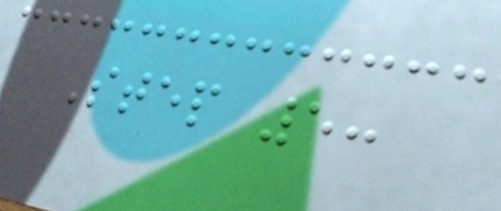Step 5:
